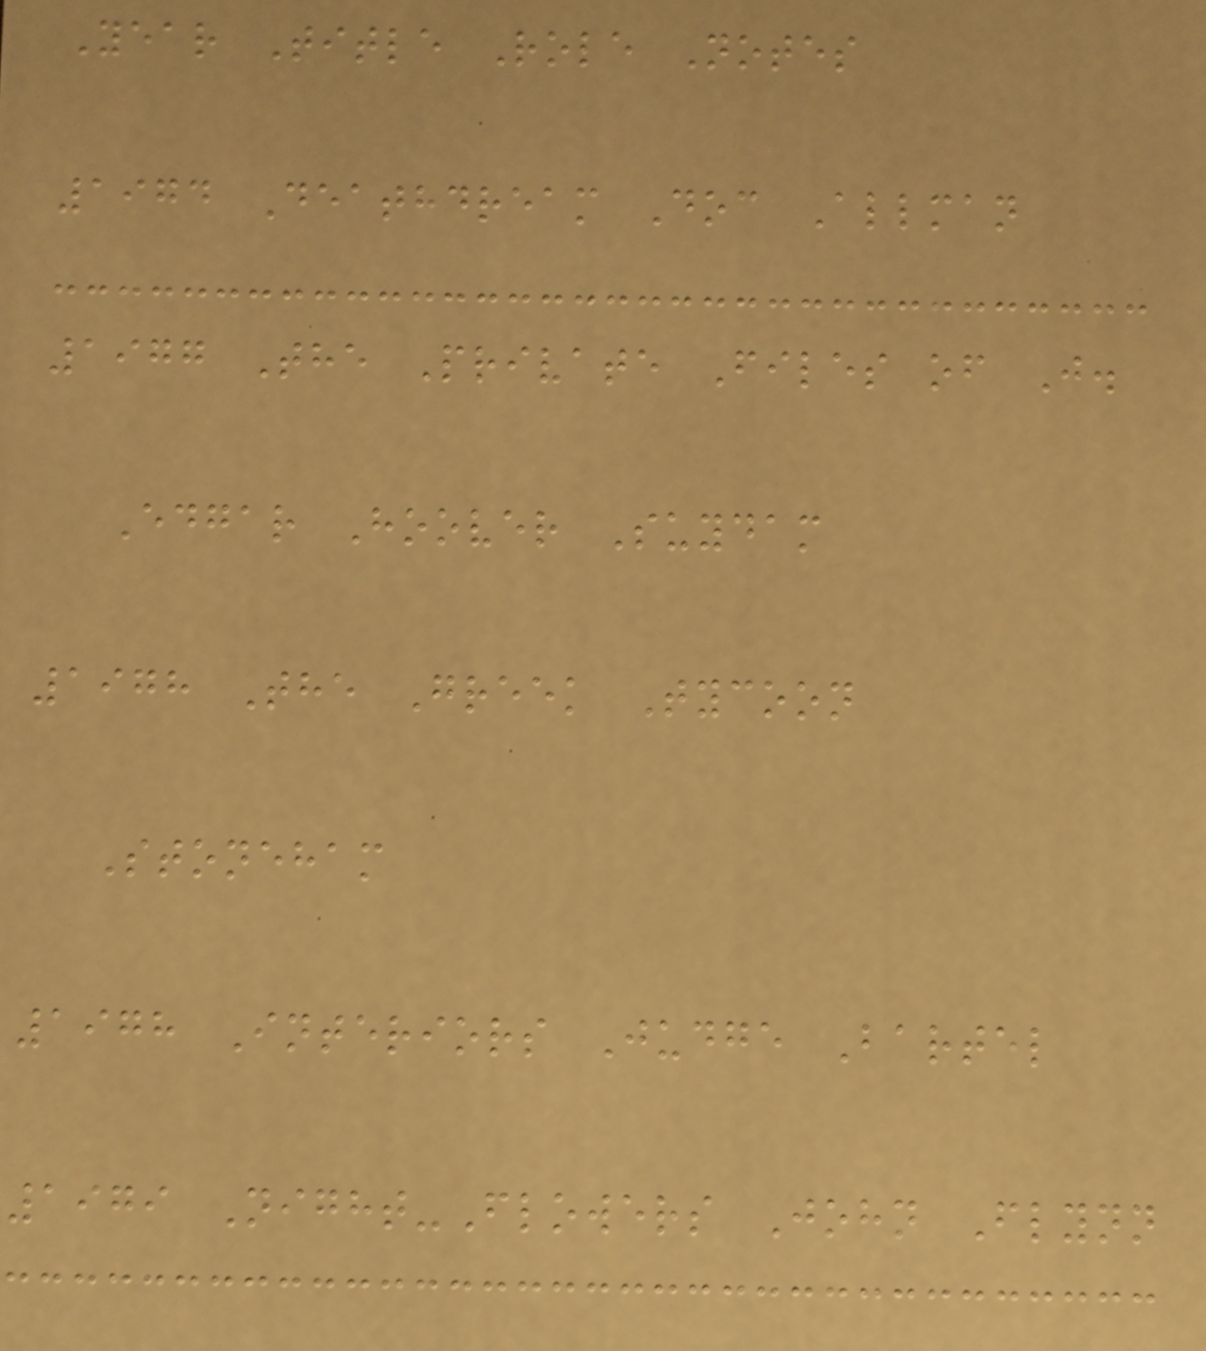Year Title Role Notes
1974 Deathdream Doc Allman
1977 The Private Files of J.
Edgar Hoover Suydam
1978 The Greek Tycoon
Stoneham
1978 Interiors Judge Bartel
1979 Night-Flowers John Flynn
